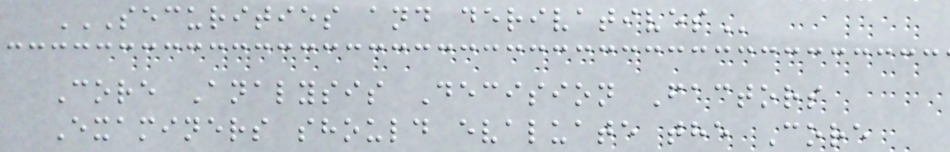SECURITIES AND DERIVATIVES
Core Analysis Decision Factors
Examiners should evaluate the Core
